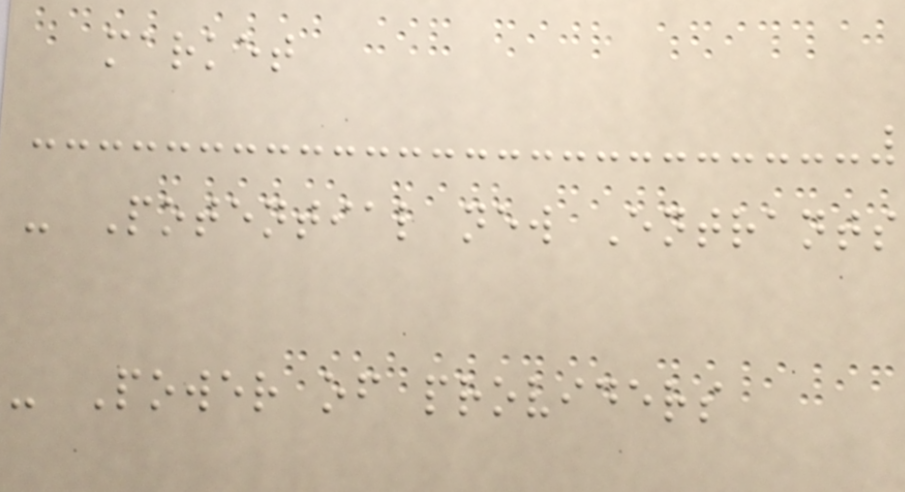market
- Potential new Entrants
- Power of providers
